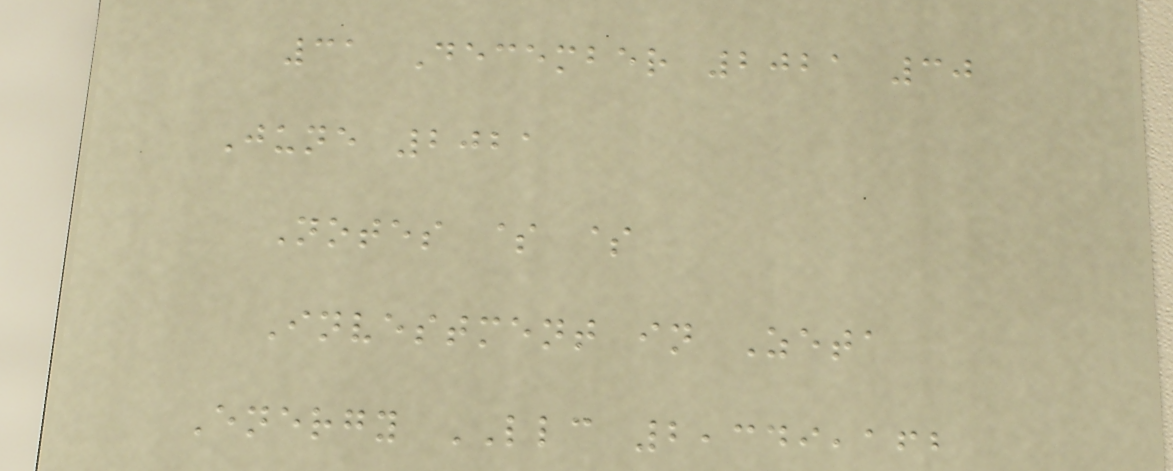31 December 2021 30
June 2021
Notes $ $
Investment in Zeta
Energy LLC 2,349,162
